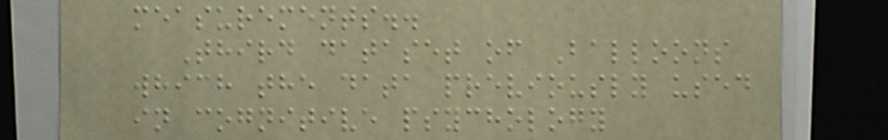measurements..
Third dataset of Balloons
which the data previously used
in cognitive psychology
